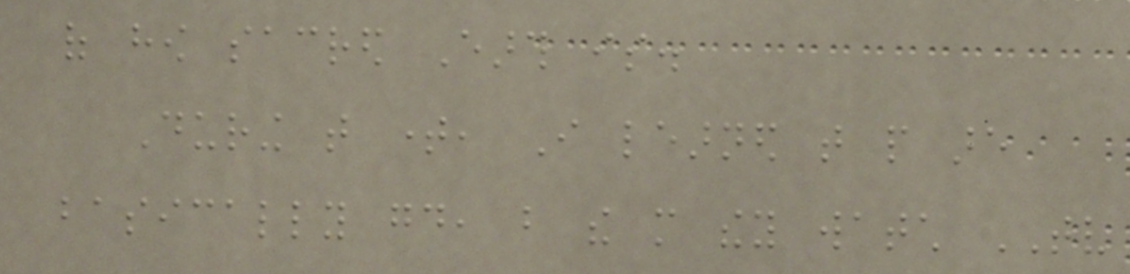of how sacred Earth is.
During that time, I learned that people are
basically good, but the more they watch TV
